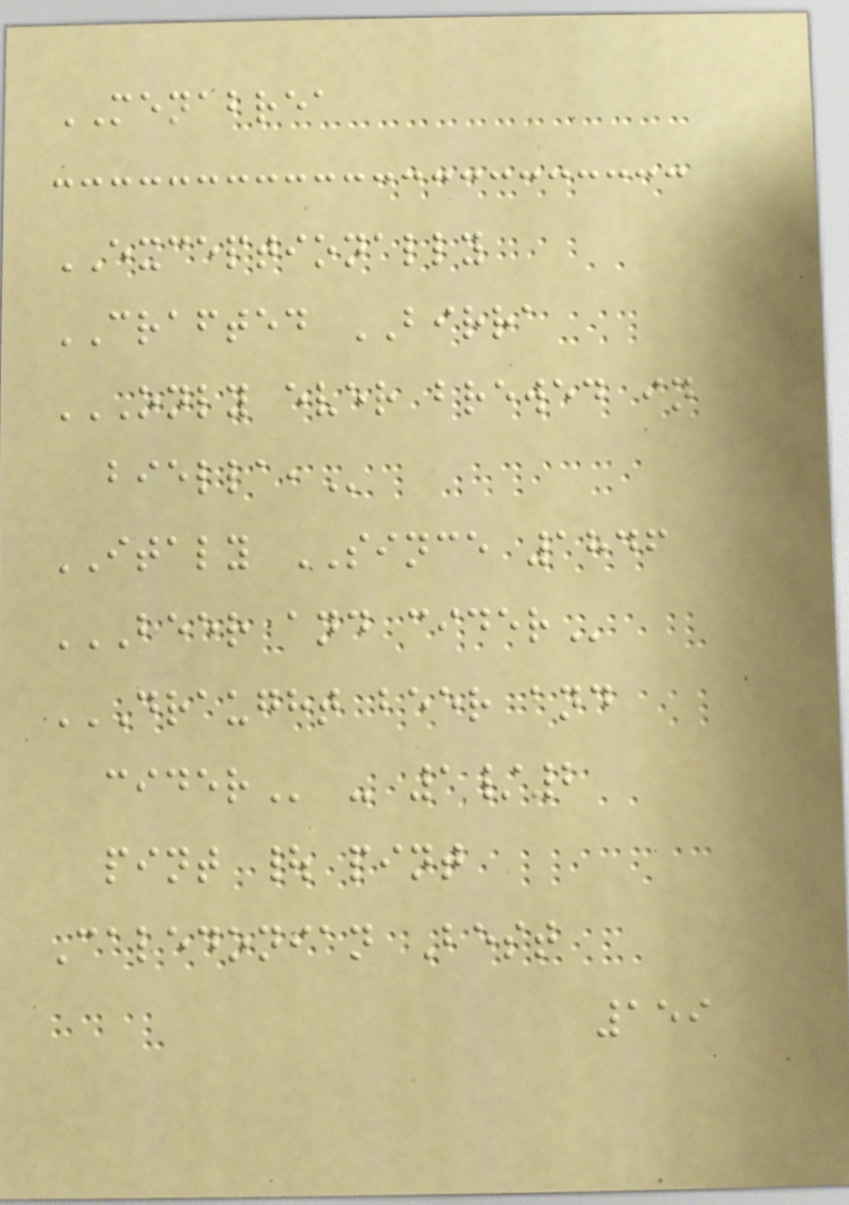MENABREA
EXCEPTIONALLY
CRAFTED BIRRA
ONLY EVER BREWED IN
BIELLA,
ITALY SINCE 1846
BEER AND CIDER
DRAUGHT BEER AND
CIDER - 1/2
pint | pint
Caledonian Best
159
